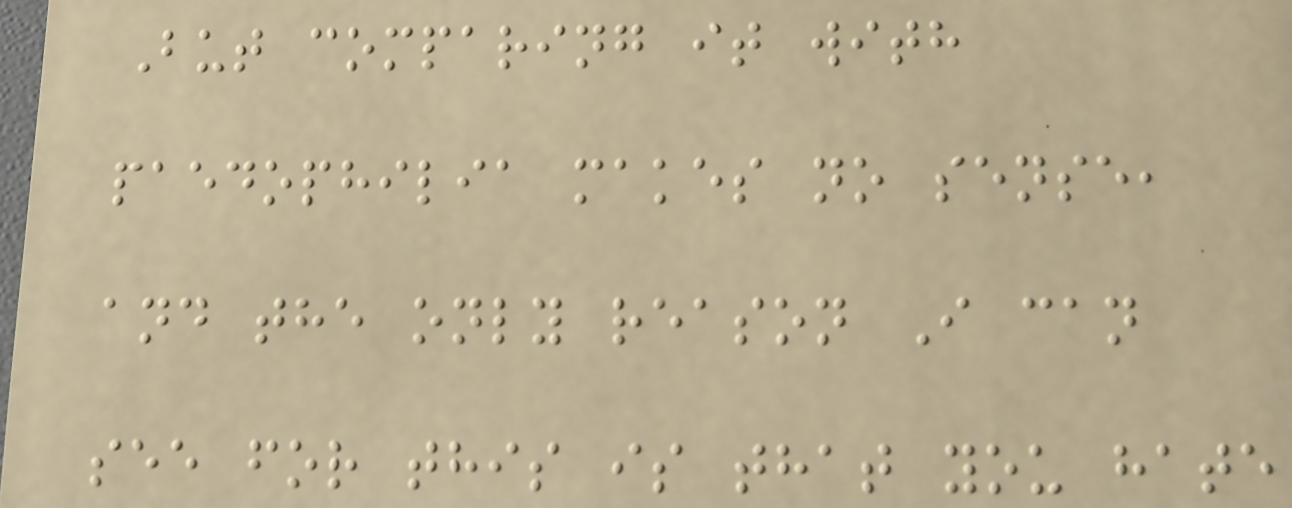But comparing it with
paedophilia makes no sense,
and the only reason I can
see for this is that you hate
